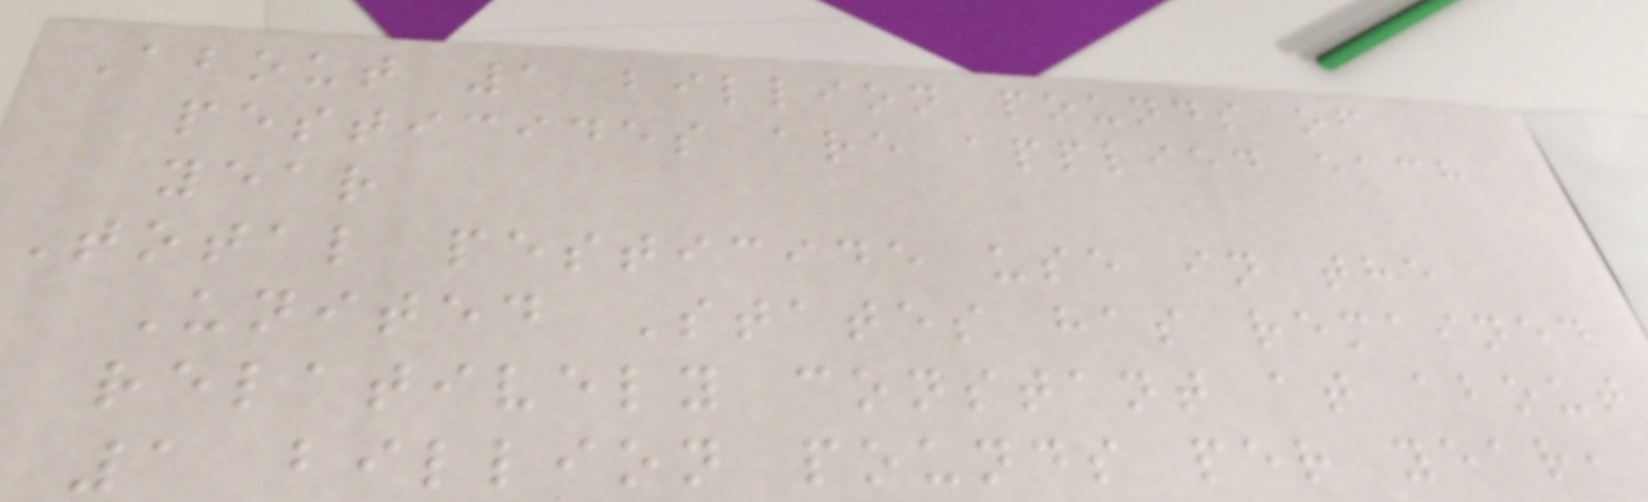About 1 billion pounds of
pesticides are applied each
year
Total pesticide use in the
United States has remained
relatively constant at about
1 billion pounds per year,
